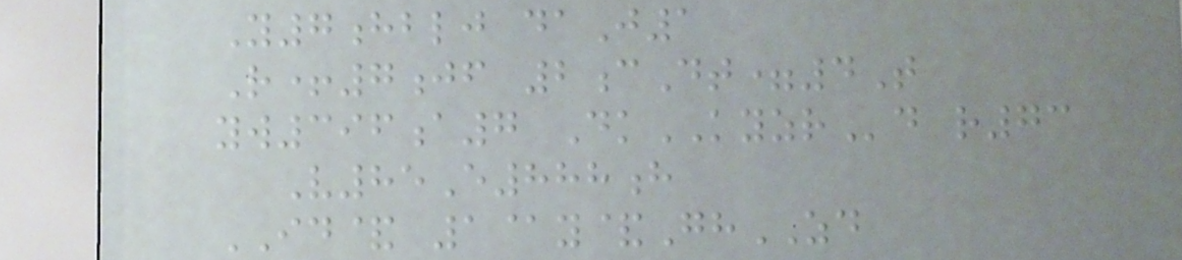Y7hblj daJ1
R+7jf 2cDt=4T
yw396a7 DkKYZRd r73
V85E888h
ID& 1@y&GhZD
